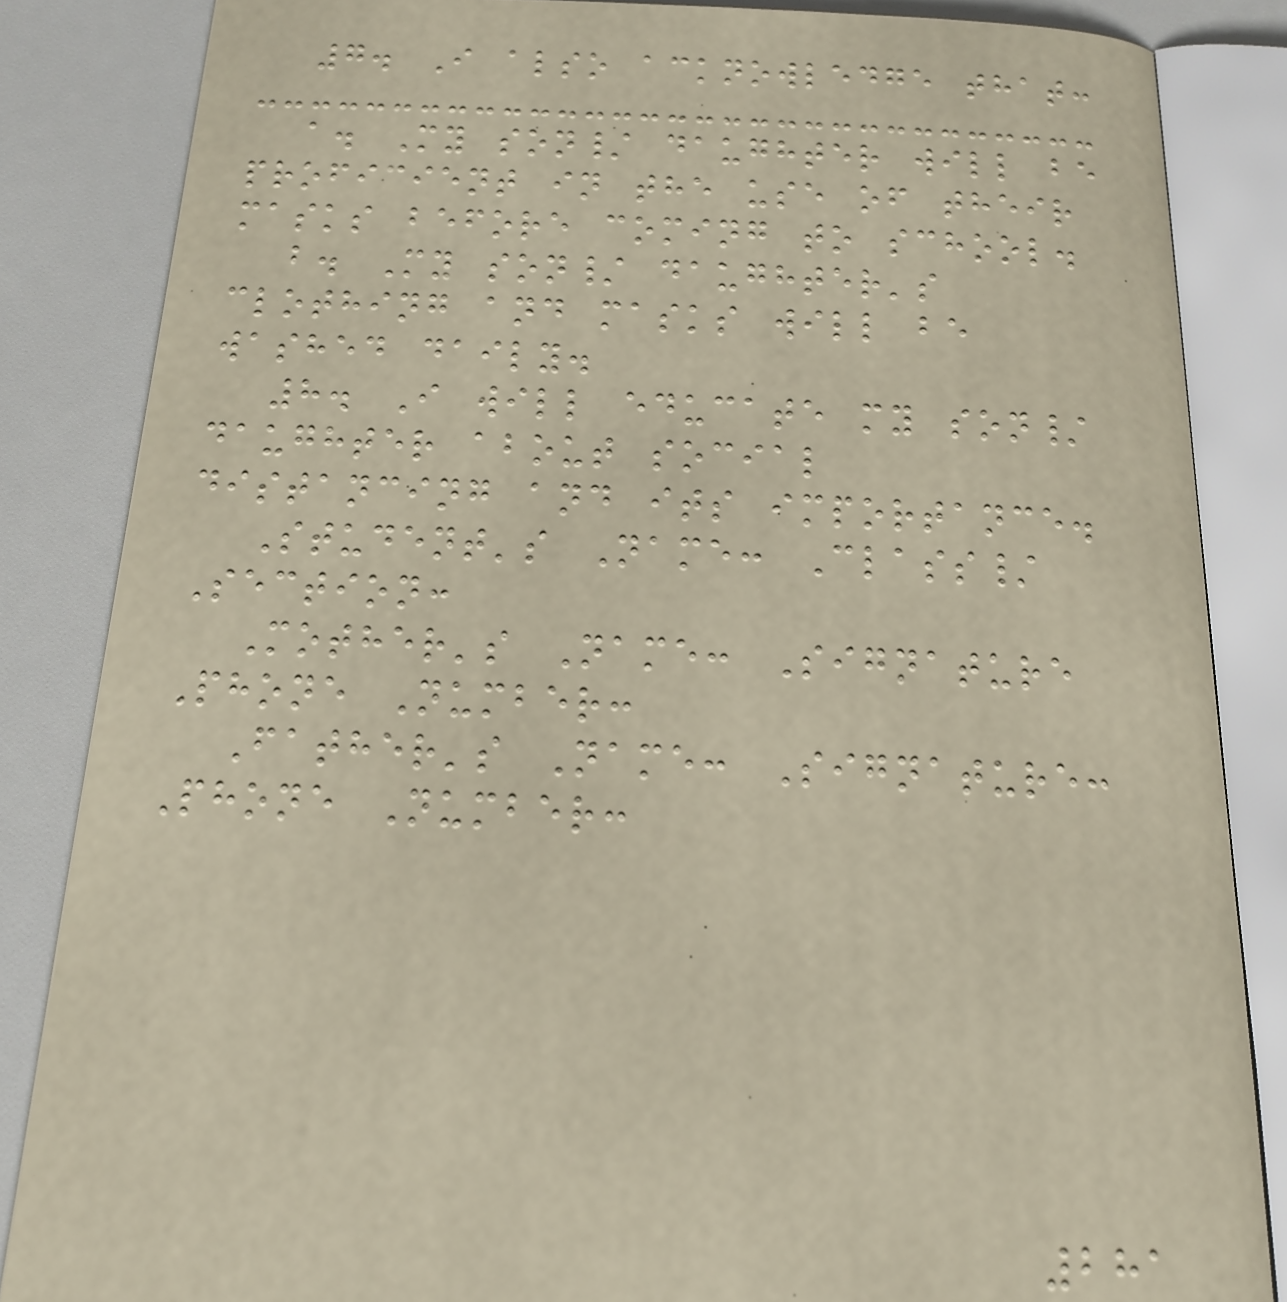7. I also acknowledge that:
a. My son/ daughter will be
proficient in the use of their
masks before coming to school.
b. My son/ daughter's
clothing and masks will be
washed daily.
8. I will educate my son/
daughter about social
distancing and its importance.
Student's Name: Class/
Section:
Mother's Name: Signature
Phone Number:
Father's Name: Signature:
Phone Number:
281
